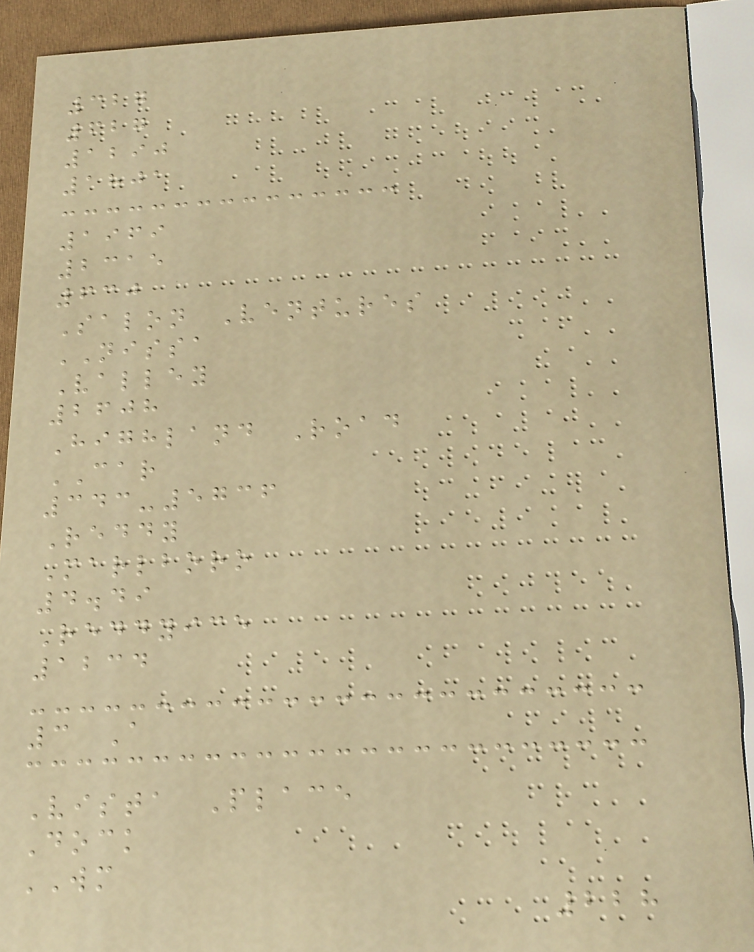327
627
1290
1801
1969
2315
630
Salon Ventures
NISSA
Valley
2608
Highland Road
CAR
343-5736
Reddy
Marlboro
4.49
Reddyice
1234
3 A
Vista Place
Dock
WM
228
